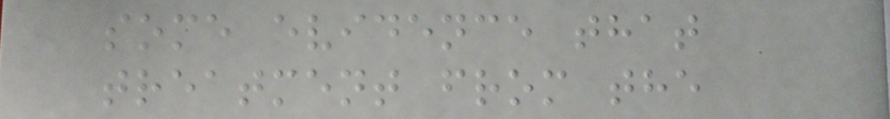some evidence that
treatment from the
